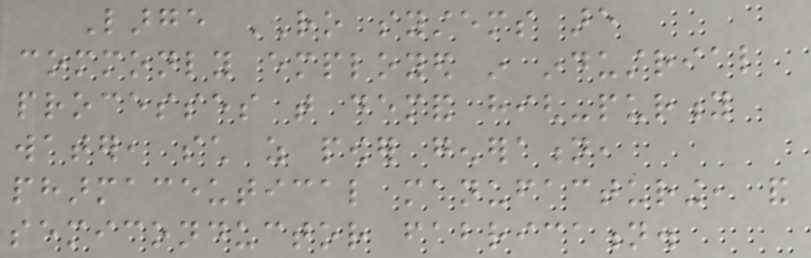Large RO systems are
commonly employed in industrial
processes that demand high-purity
water, such as power generation,
pharmaceutical manufacturing, and
semiconductor fabrication.
